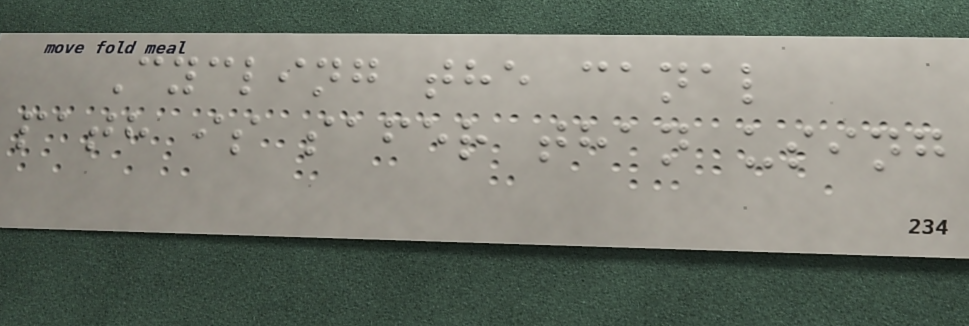Cycling the canal
path is safer than using
